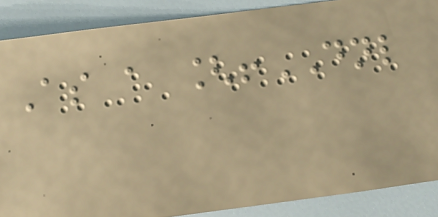As a [!DNL
